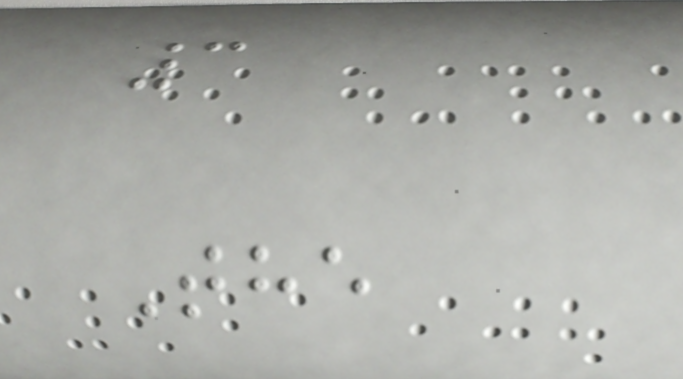3
The
